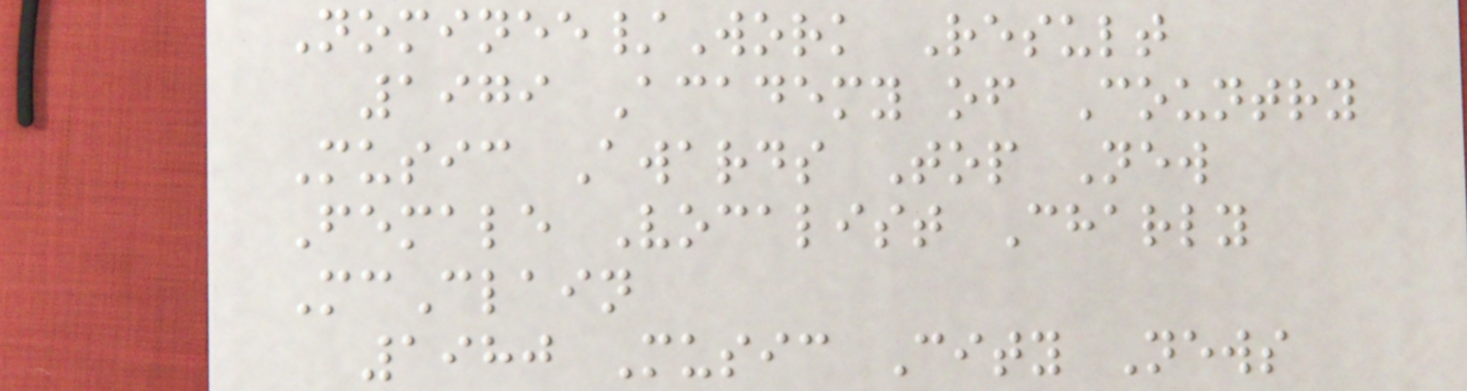Nominee/Work Result
1979 Academy of Country
Music Awards Top New
Female Vocalist Charly
McClain
1980 Music City News
